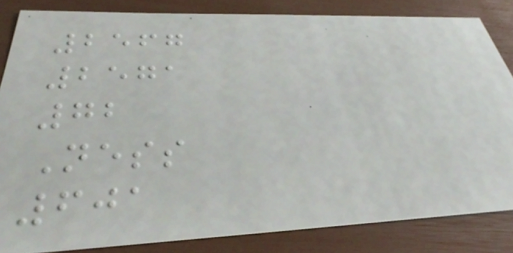2567
2571
72
Ness
601
